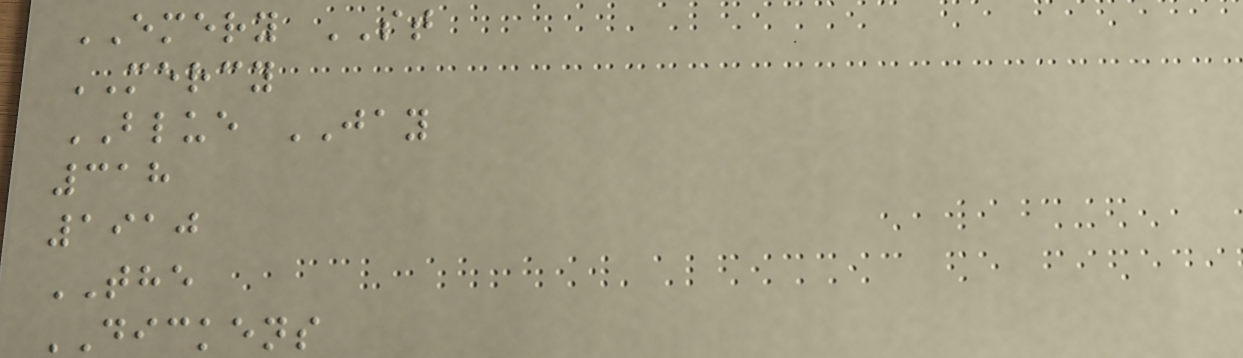EMERY ST
MERCY
BLUE JAY
318
1910
THE
DICKENS
